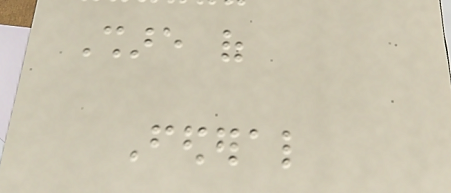Share of
Federal
